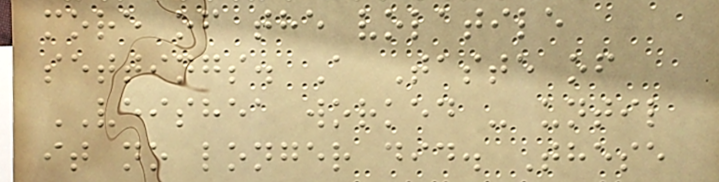more of the volatile
settings. A Taste of
VEISHEA worked - until
it no longer did. These
